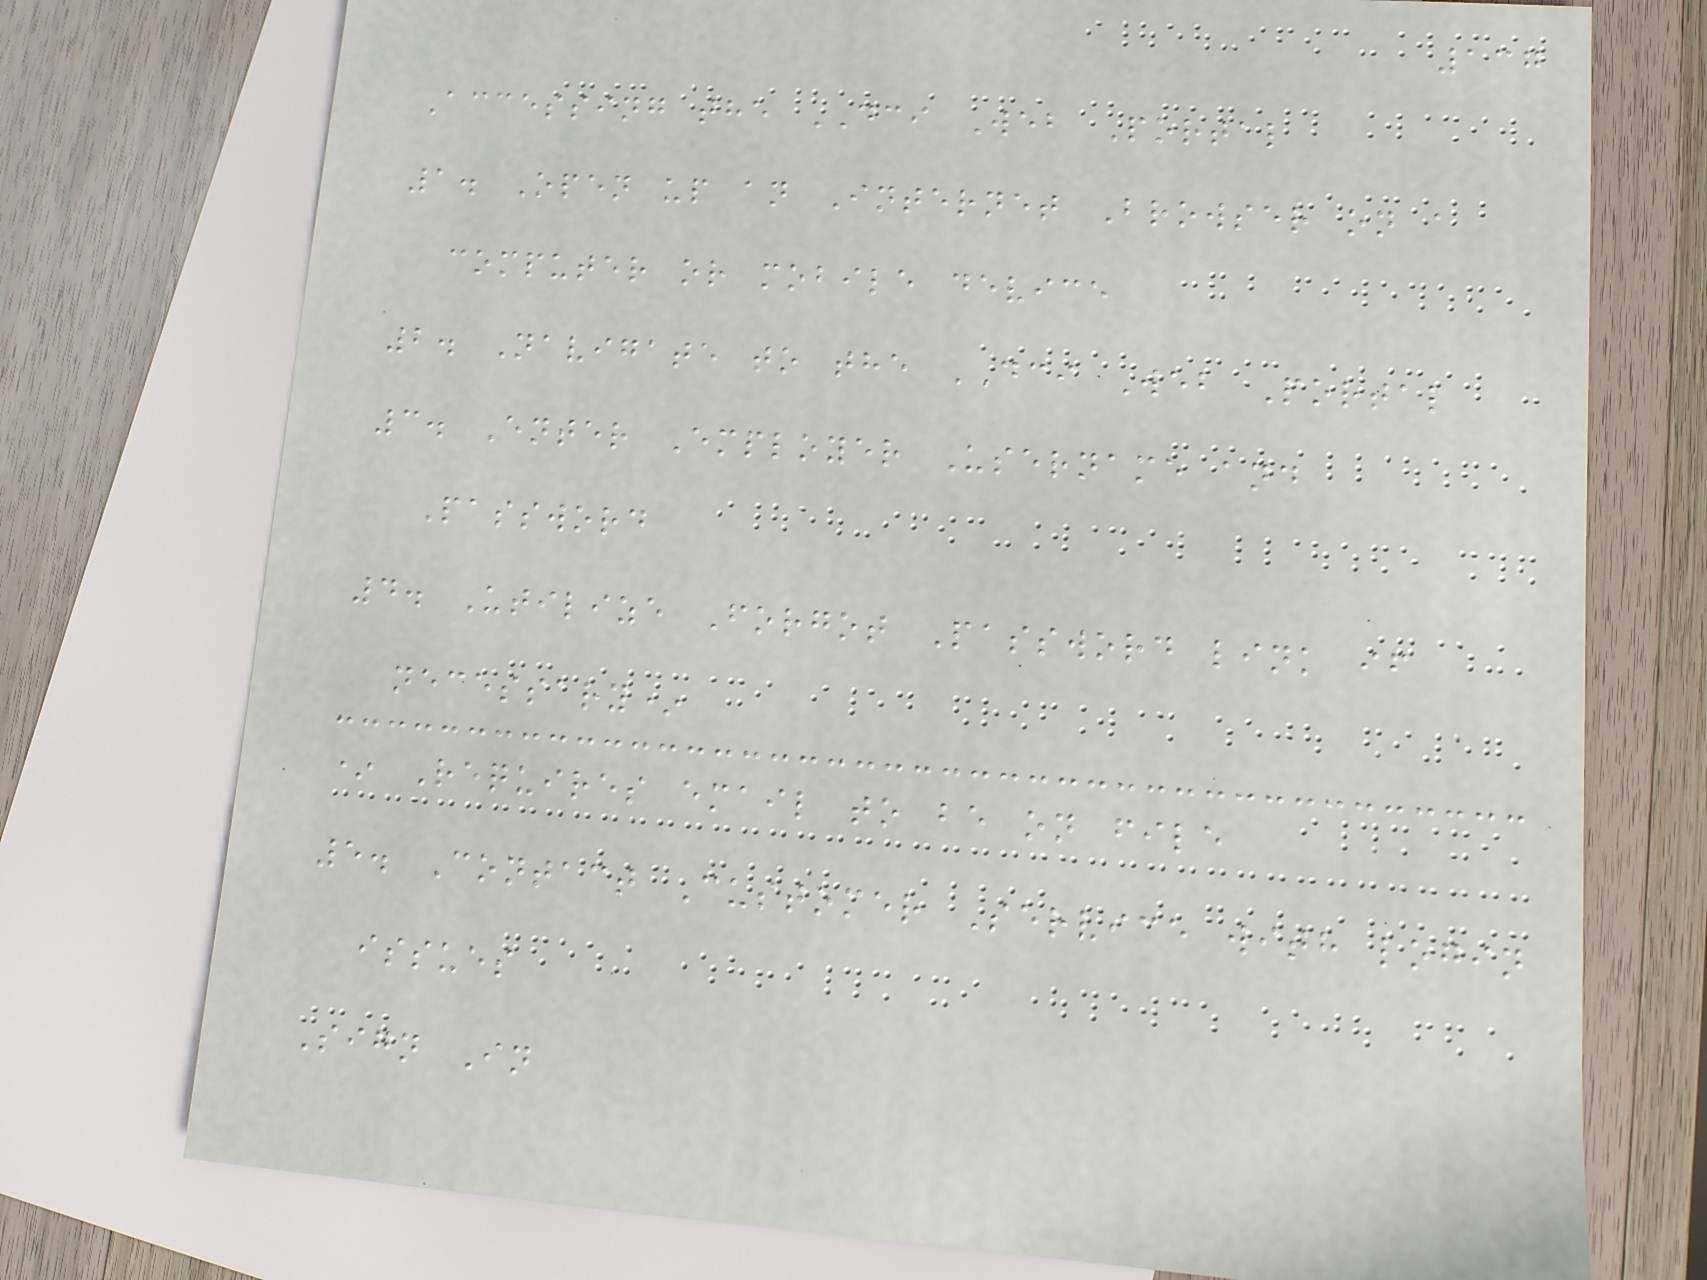137
Accessing the DCI Web Portal
1. Open up an Internet Browser on a
computer or mobile device
2. Navigate to the DCI Web Portal
3. Enter Employer Username and
Password
4. Utilize Forgot Password link if
necessary*
* Requires email to be on file
5. Contact Customer Service with login
issues
Sign In
